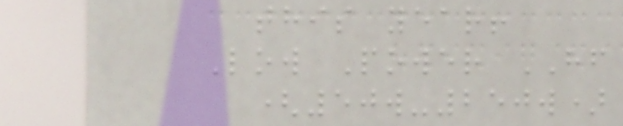this year!
Low Power HF
(50w-250w)
